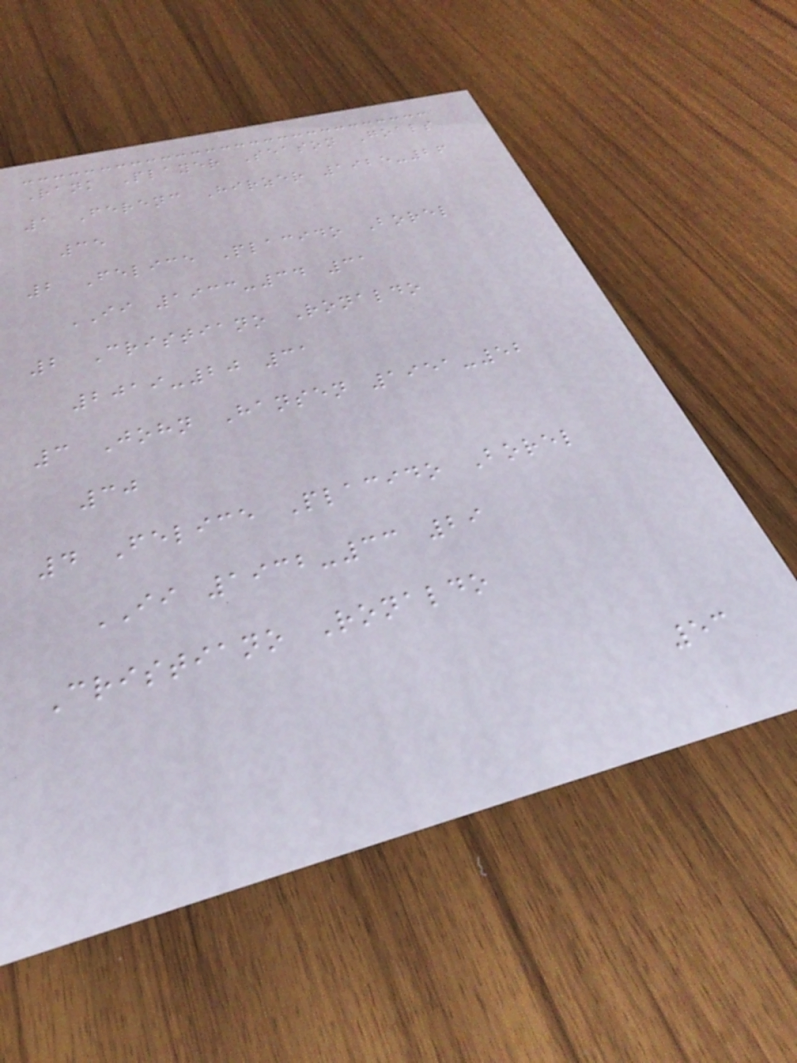Rank Player Season Goals
1 Ferenc Hirzer 1925-26
35
2 Felice Placido Borel
II 1933-34 31
2 Cristiano Ronaldo
2019-20 31
3 John Hansen 1951-52
30
4 Felice Placido Borel
II 1932-33 29
Cristiano Ronaldo
53
